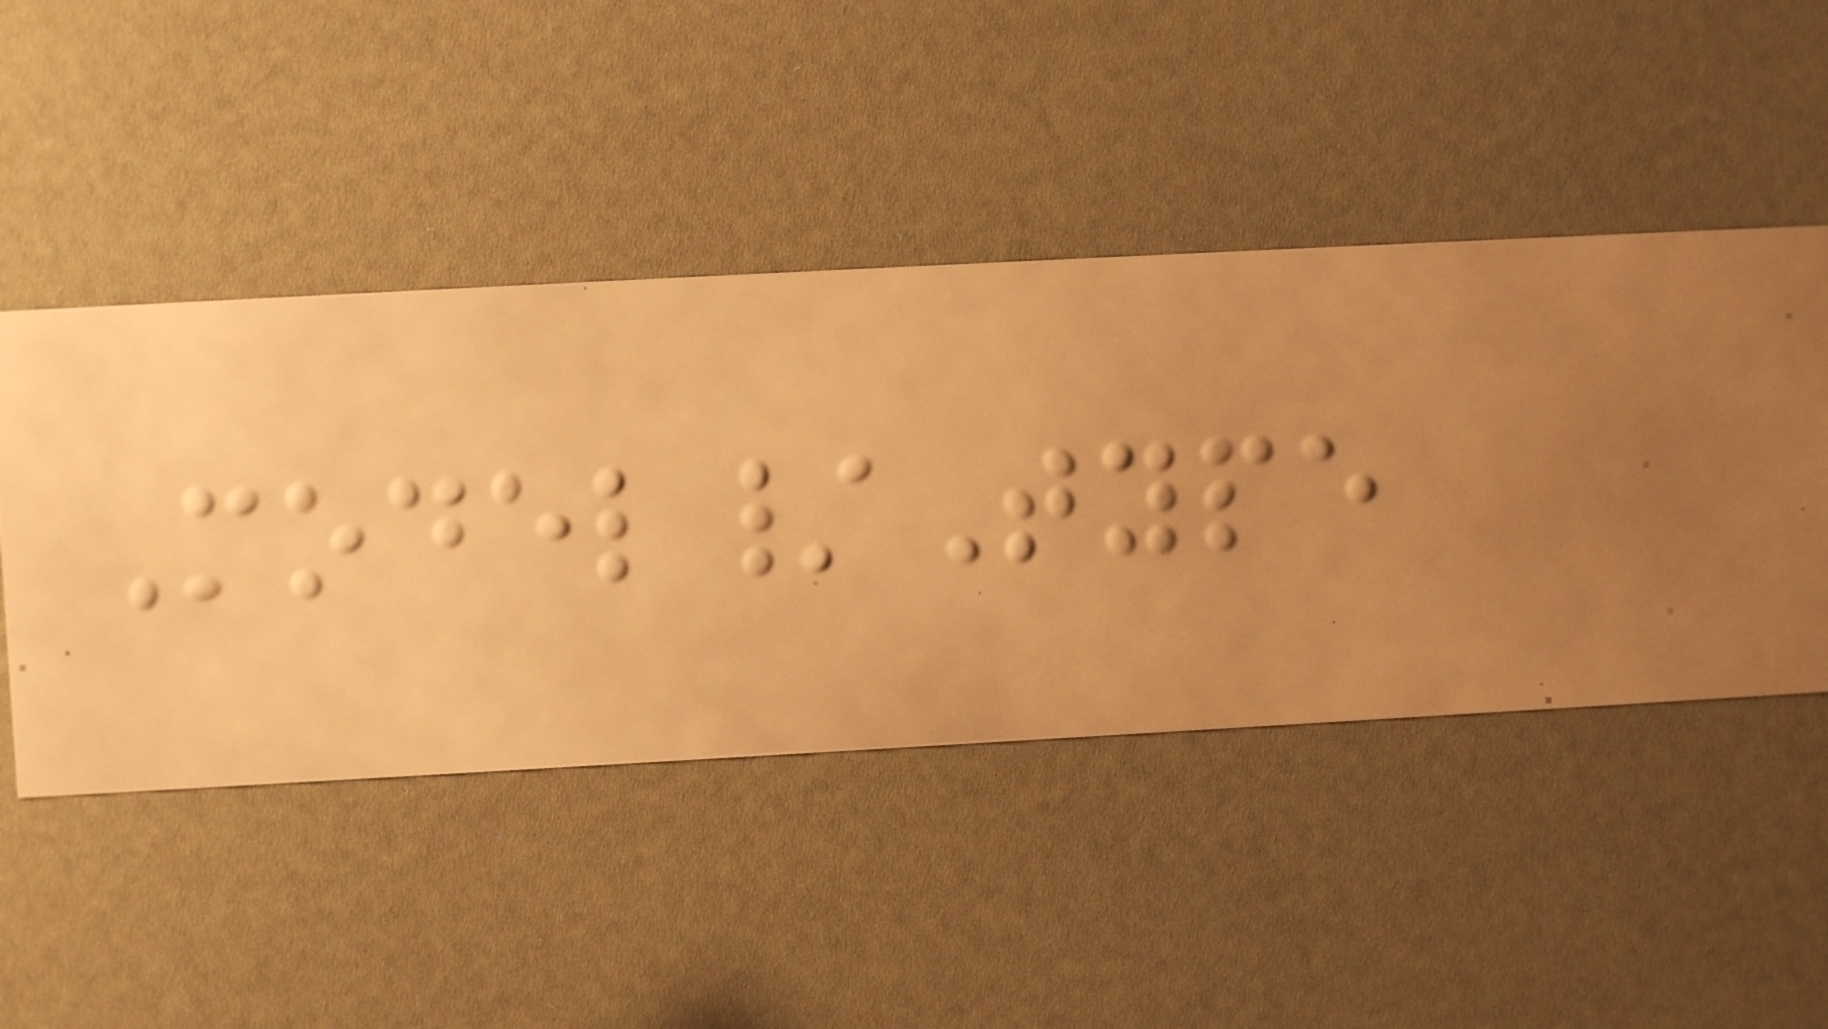Model/Type
